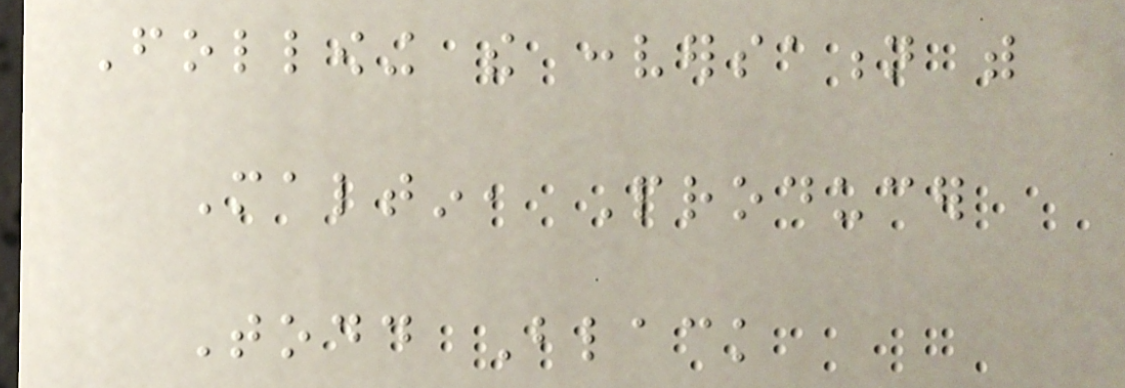Following the conversation with
Maltin, Producer
Todd Black
